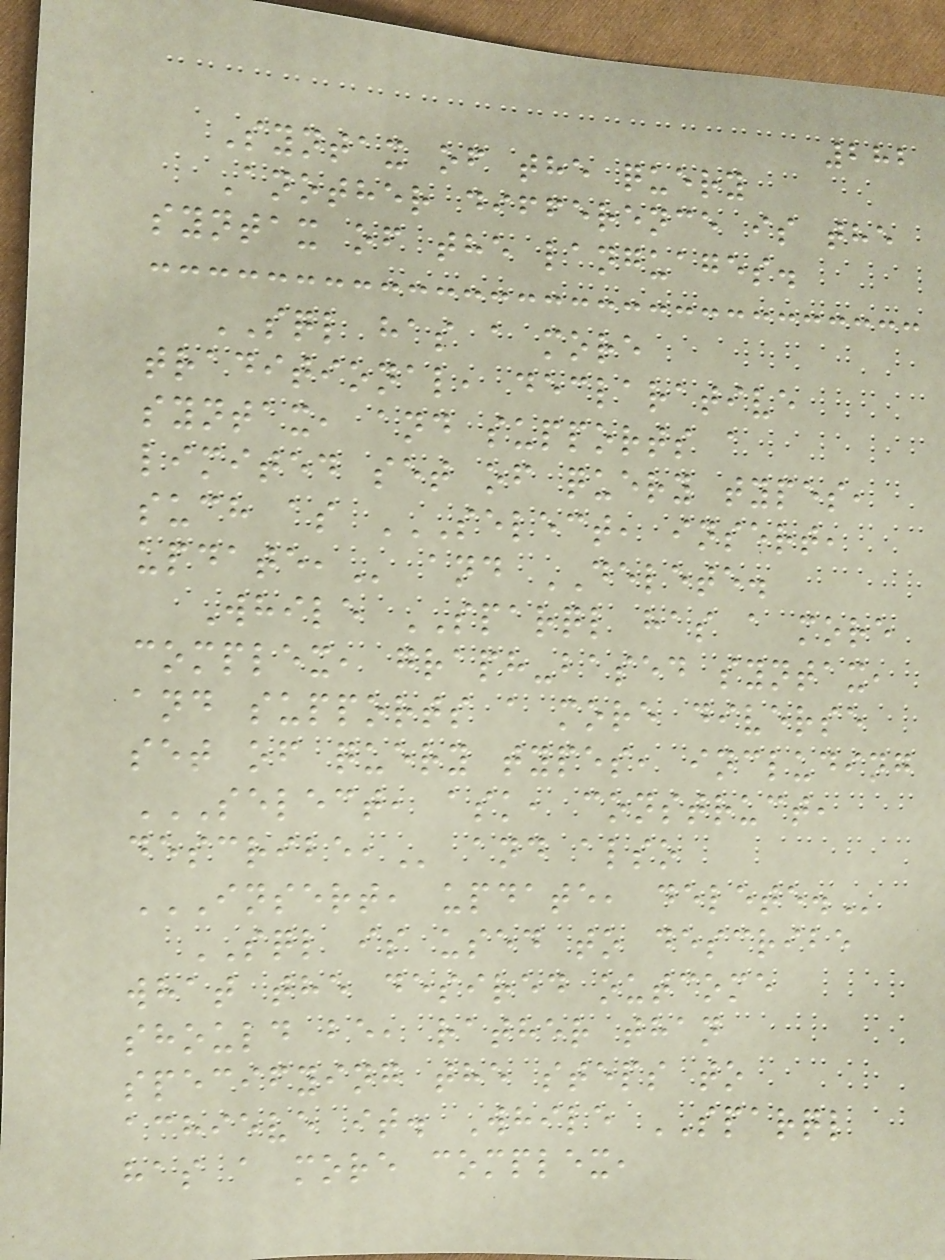282
Syntax of the query
Another difference is the
syntax of the languages.
SQL has a more
traditional, declarative
syntax, and supports a
limited set of query types,
such as SELECT, INSERT,
UPDATE, and DELETE.
While SPARQL has a more
complex, graph-based syntax,
and supports a more diverse
set of query types, including
SELECT, ASK, CONSTRUCT,
DESCRIBE, and also
INSERT, UPDATE, DELETE.
SQL is used to describe
what the desired outcome
should be, rather than
specifying the steps to
achieve it. While SPARQL
has a more complex,
